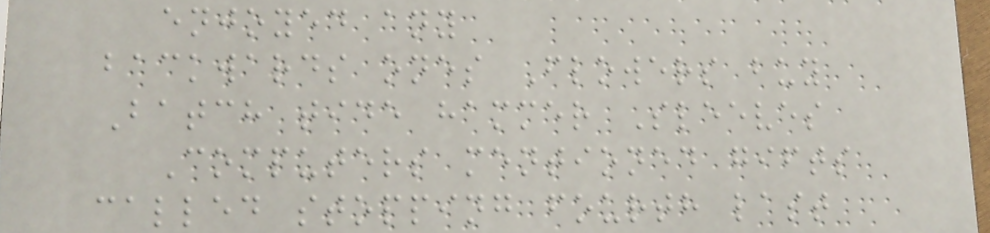enjoyed any
backwards ones Flowers buy
Batch tide hammer Sleeves
Computers mentioned gifts
called stopping fourth last
